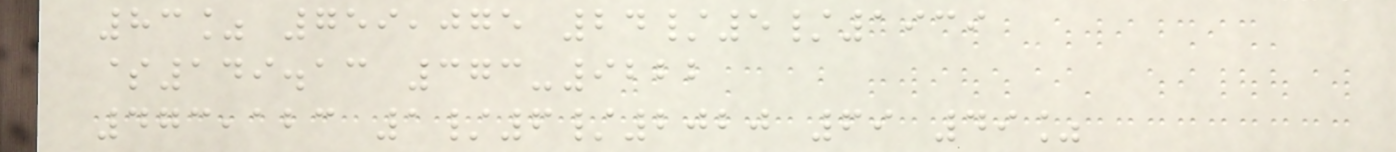83% 759,075 24/5/1939
$149.13 373-9222
473,123 1/6/2020 69 49%
